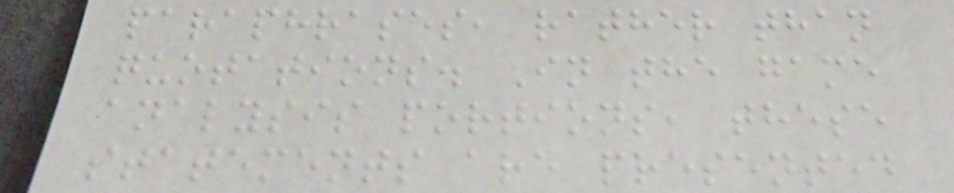paraphrases, rather than
quotations. In the game
analysis portions, these
statements are presented
